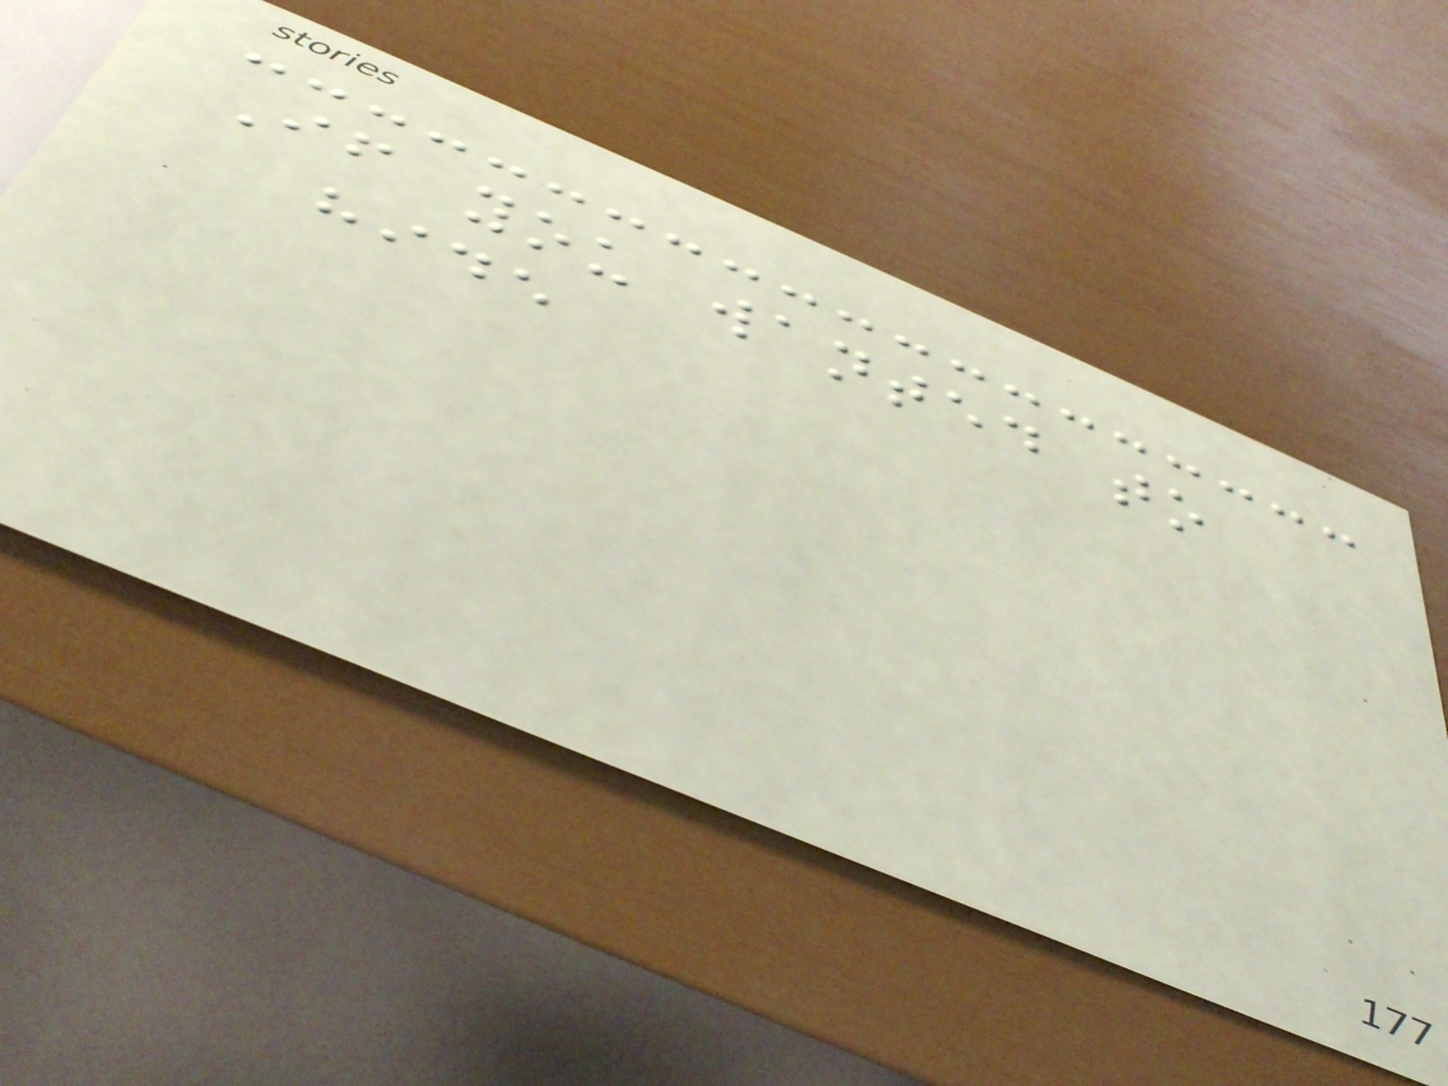If you wanted to
hide
